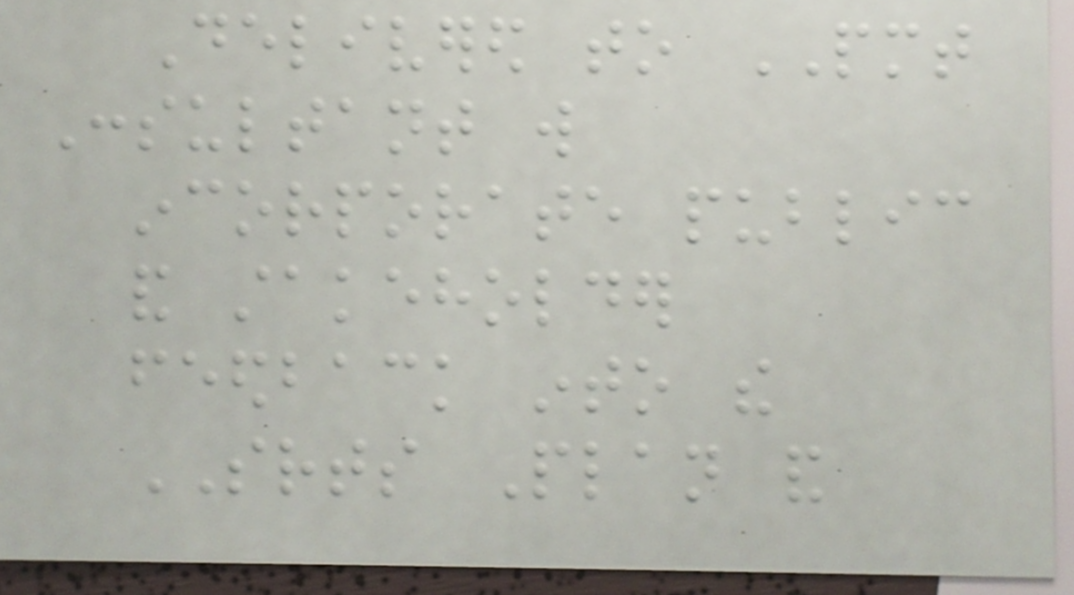Delivered to PMT
Consultant will
incorporate public
and stakeholder
feedback into the
SRTS Plan and
